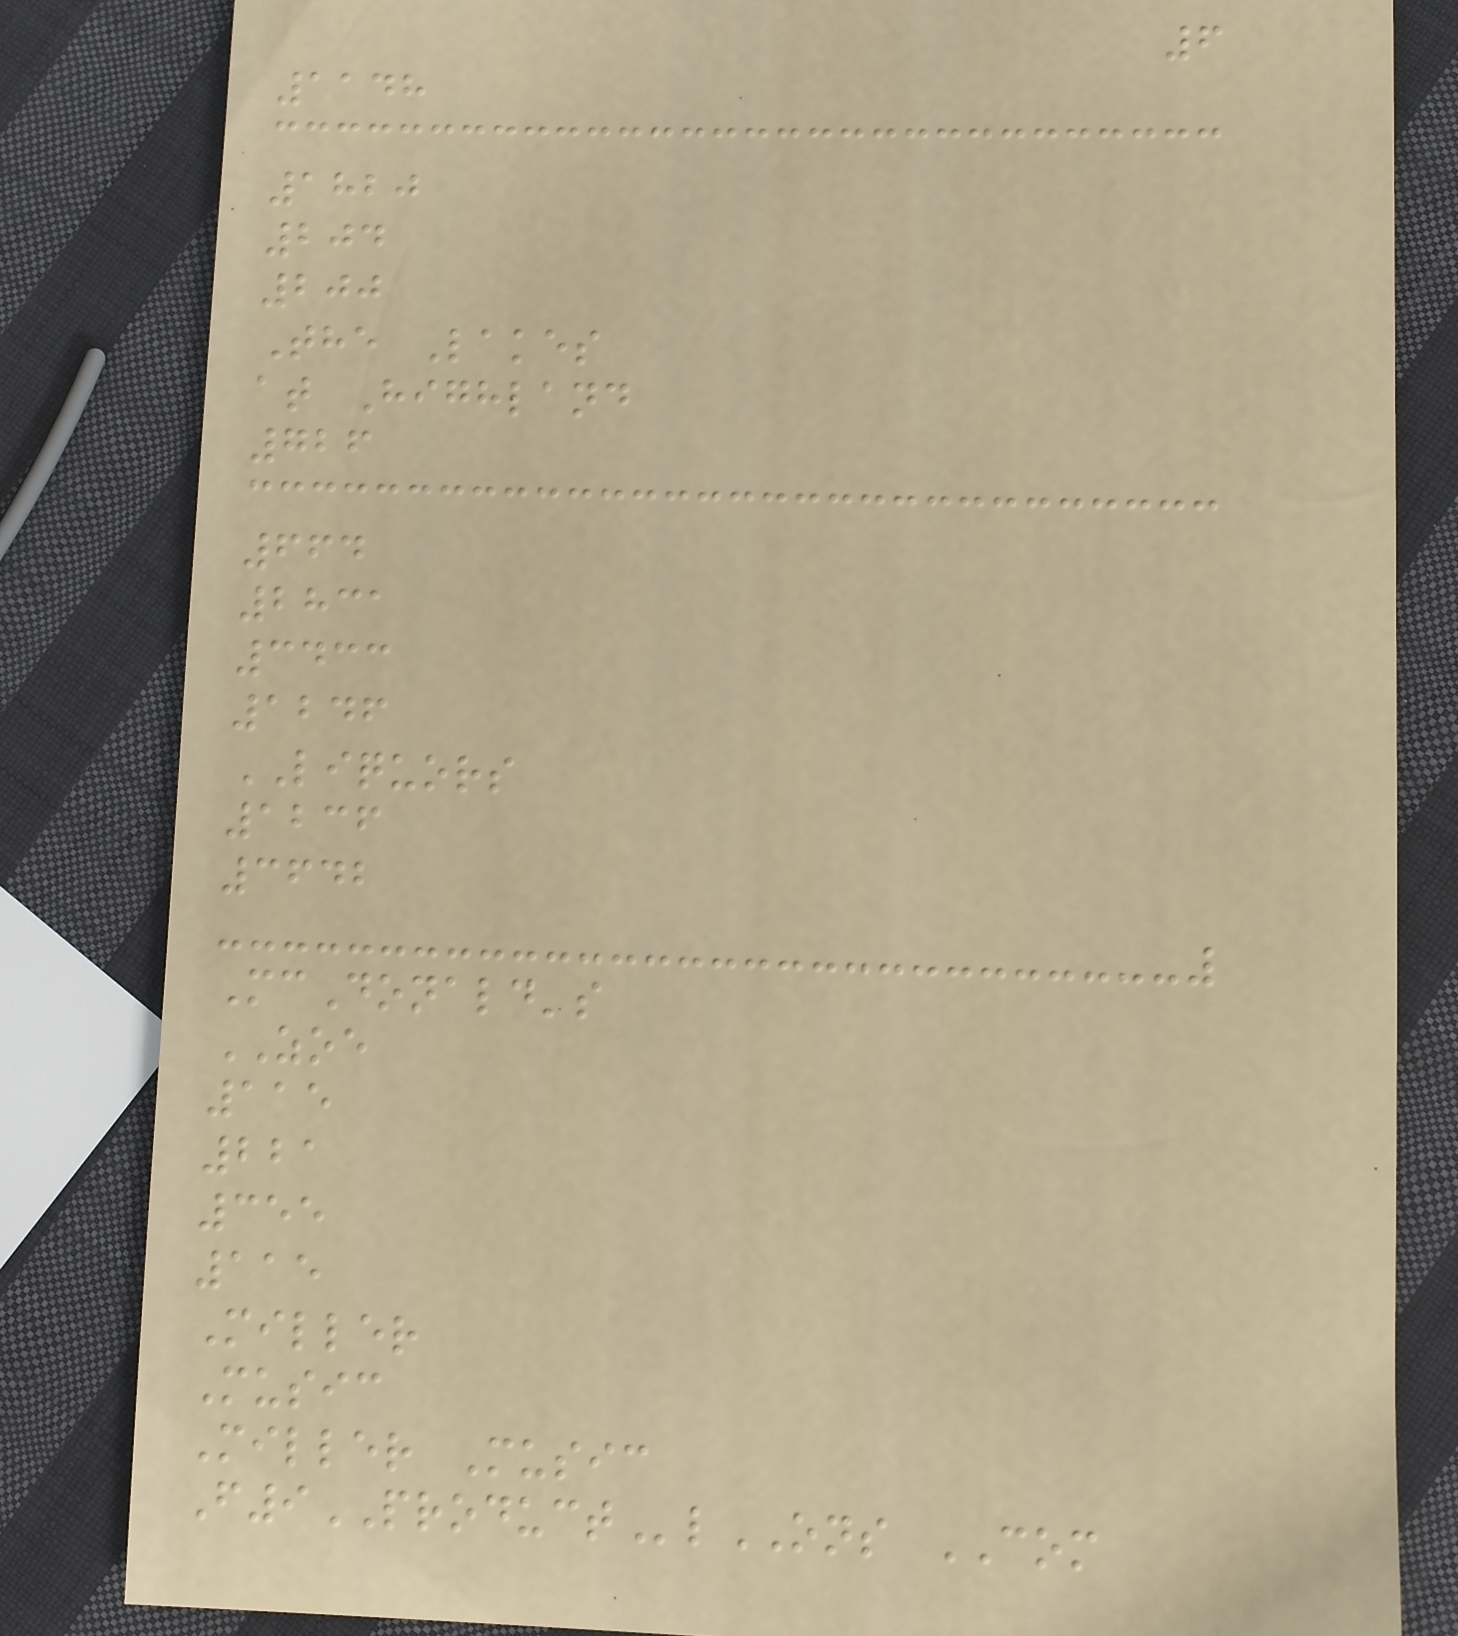6
1148
1820
204
200
The Lakes
at Highland
726
664
2831
3433
1246
LIQUORS
1236
3642
McDonald's
ZOE
115
221
355
115
Miller
Music
Miller Music
F9PRODUCTlONS COM
